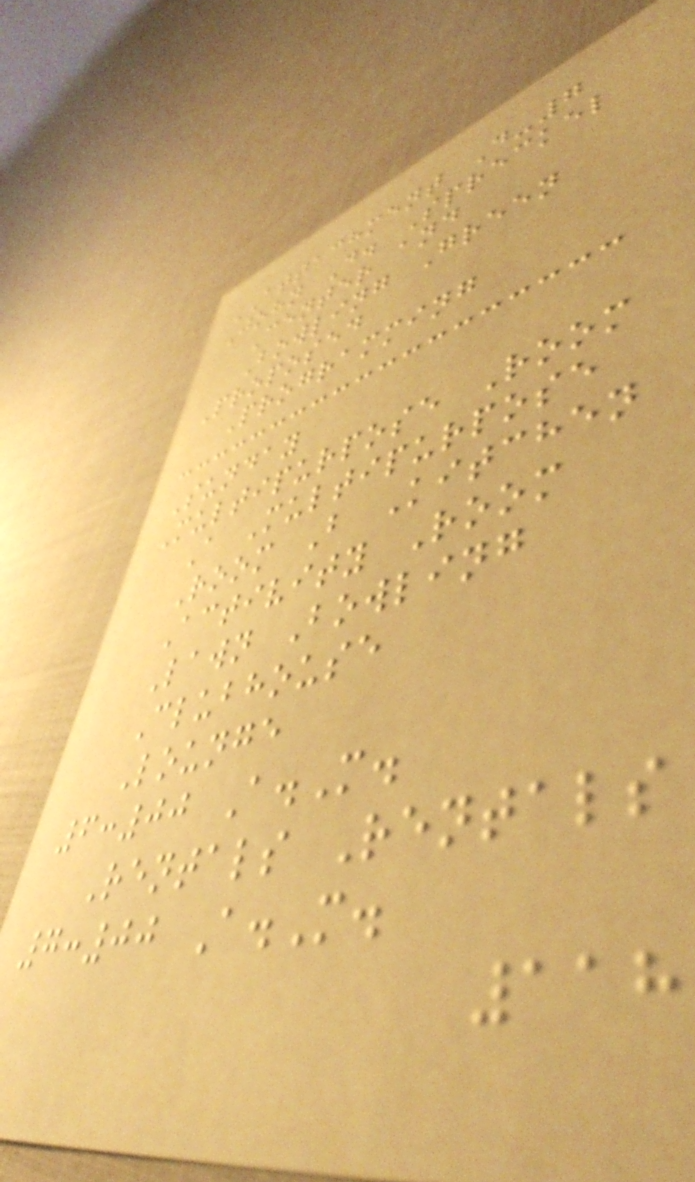ATTACHMENT D-7
John D. Spreckel
Center and
Bowling Green
Proposed
Programming
Sunday
Multipurpose Room
A Multipurpose
Room B Kitchen
Activity Room
Lawn Bowling
Clubhouse
Lounge
6:00 A.M.
Rentals Rentals
7:00 A.M.
118
